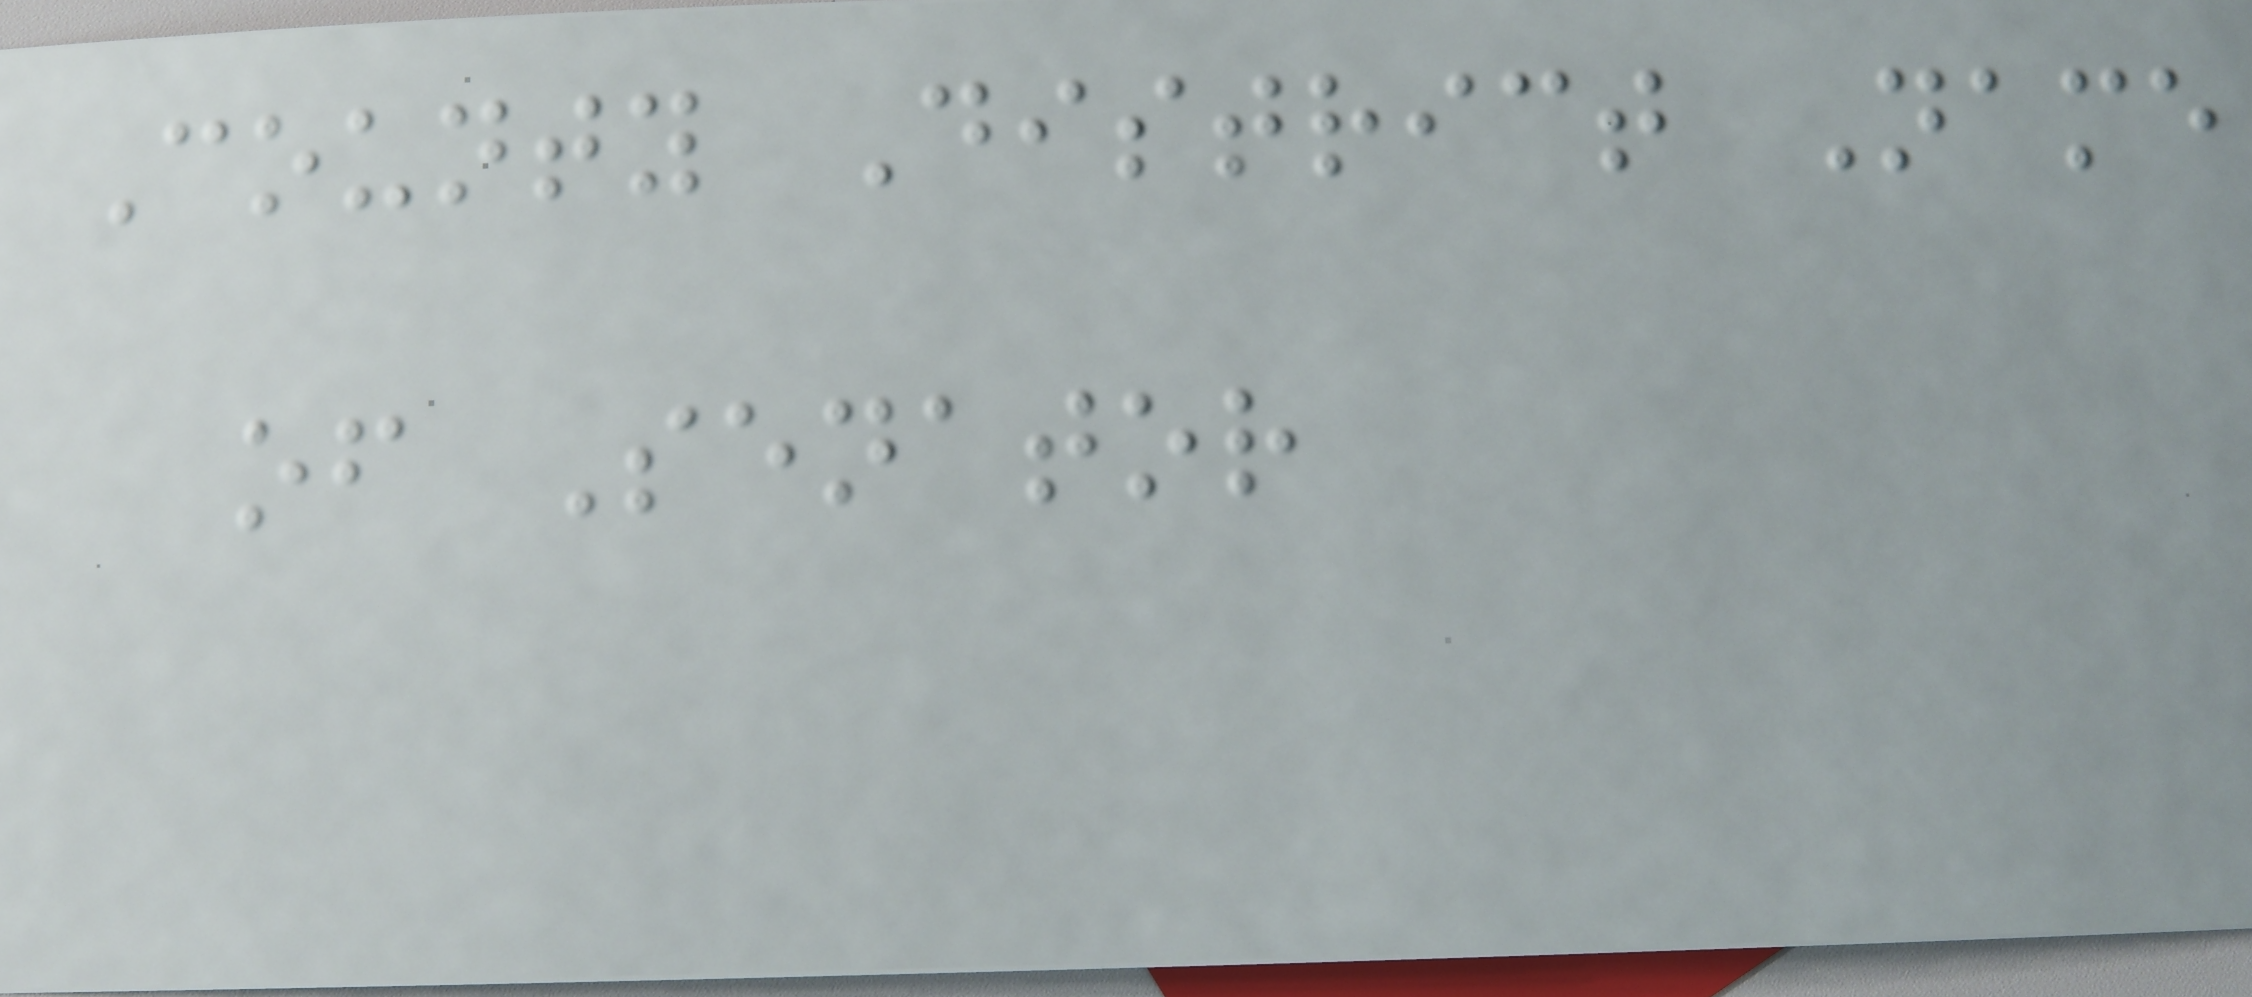County District Name
of Senator
